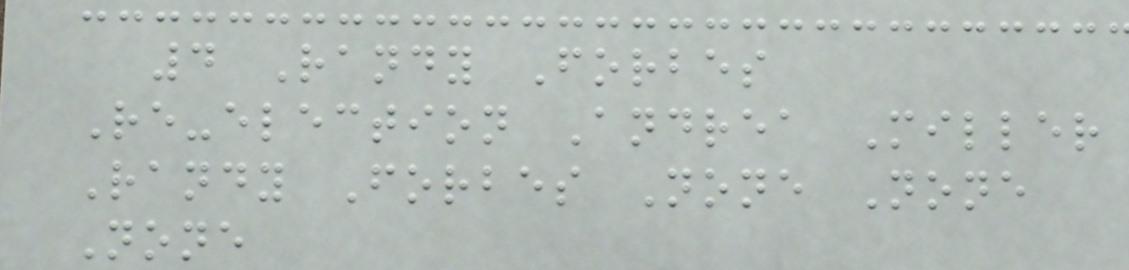4 Randy Forbes
Re-election Andrea Miller
Randy Forbes None None
None
